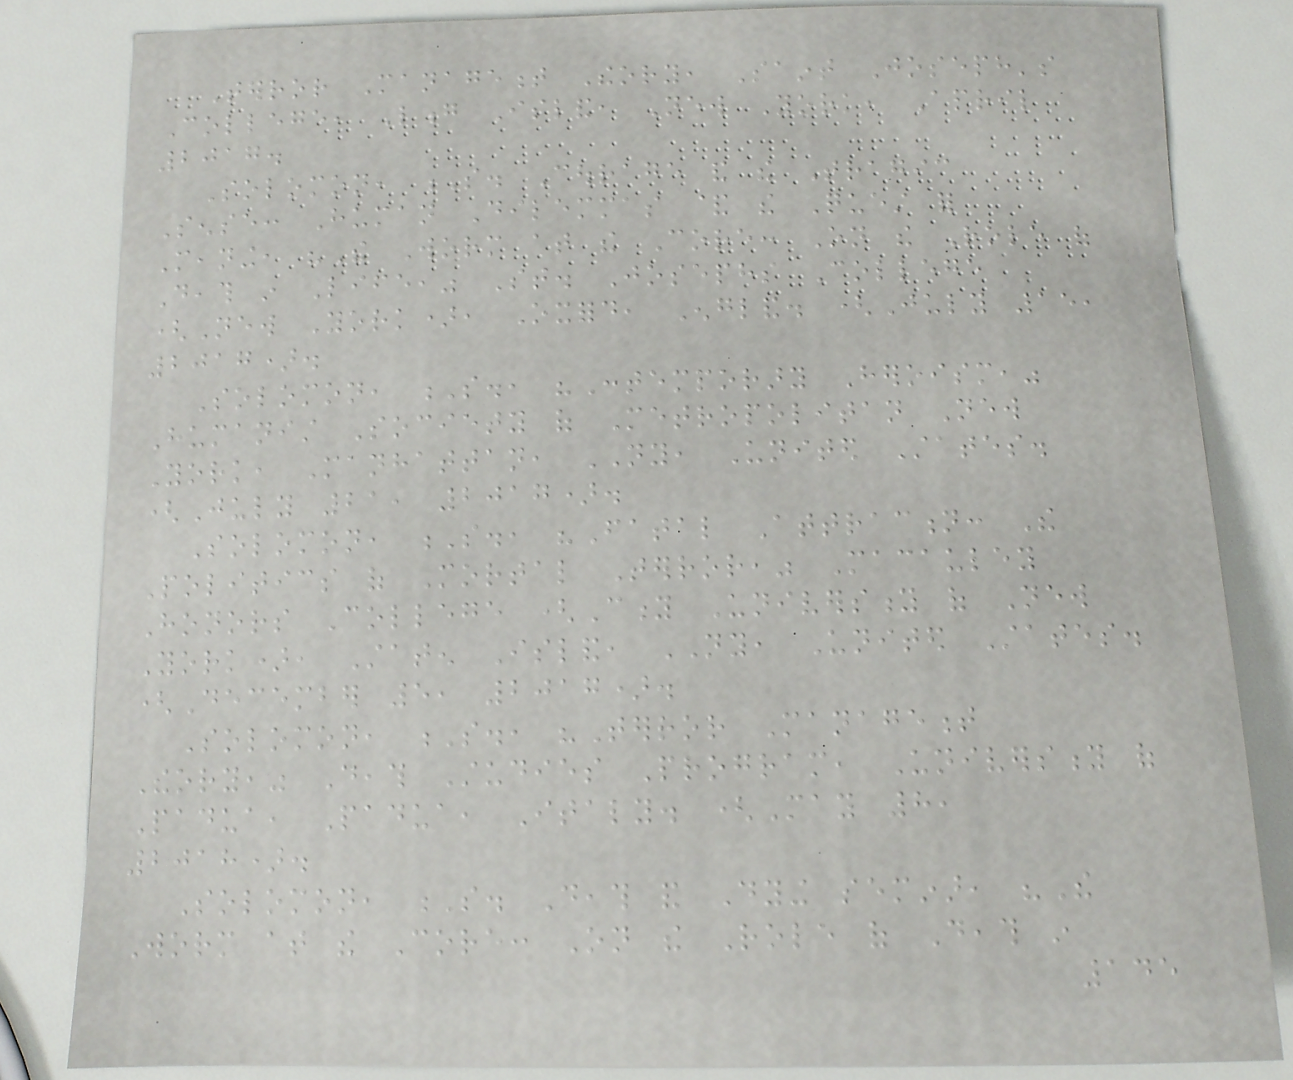Terror Management Theory, Saint Joseph's
College, Long Island, New York, April
2017.
Solomon, S. Courage and the Tragic
Sense: Human Dilemmas & the Quest for
Meaning, "The Worm at the Core: On the Role of
Death in Life," St. Josephs College
(New York), Oxford, England. (July 15,
2017).
Solomon, S., "Contemporary Heroism,"
Humanist Society of Metropolitan New
York, Manhattan, NY, United States.
(July 21, 2017).
Solomon, S., "Fatal Attraction: The
Politics of Mortal Terror," Macauley
Honors College (City University of New
York), Staten Island, NY, United States.
(December 5, 2017).
Solomon, S., "Terror Management
Theory," Death Studies Program, University of
Padua, Padua, Italy. (May 8,
2018).
Solomon, S. Death and Dying seminar, "The
Worm at the Core: On the Role of Death in
145
